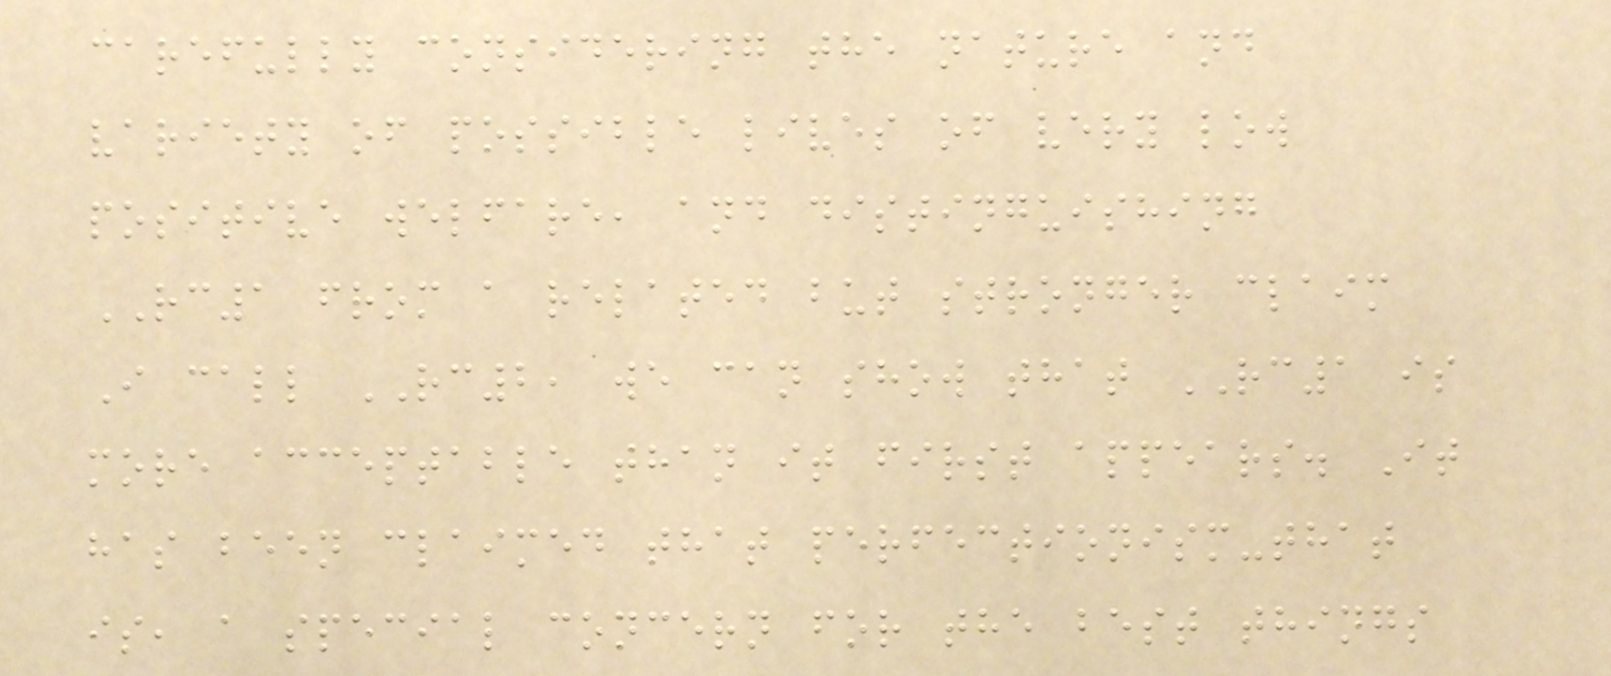carefully considering the nature and
variety of possible lives of very low
positive welfare, and distinguishing
RC1 from a related but stronger claim
I call RC2, we can show that RC1 is
more acceptable than it first appears. It
has been claimed that perfectionism-that
is, a special concern for the best things
